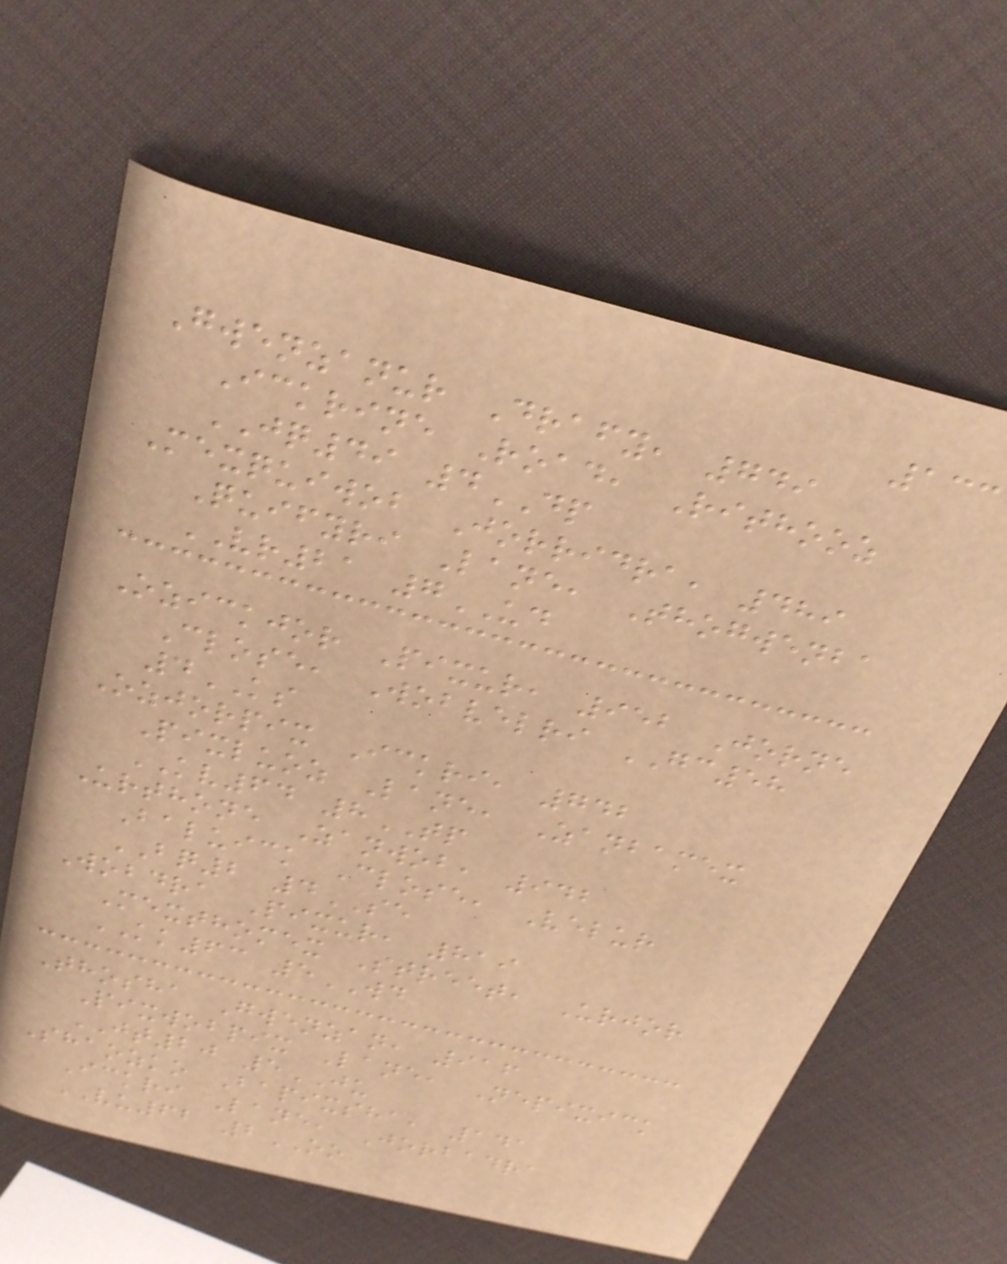133
Gwenzanur Drafy, 749
Ickrine Road, Rithooz
JQ49 4DP
Mexquiwob Jorridra, 489
Quifyri Lane, Thogwenba
VR21 7UD
Ozickjor Pixur, 952 Jorne
Close, Wobvelri GC58
4KS
Ozjorpix Ickri, 742
Pixluoz Lane, Zanbamex
KV64 8TP
Urthone Zanwob, 942
Baluick Close, Velur
BQ2 4SE
Wobdra Pixur, 819
Mexthomex Street, Urjor
KK63 5WD
Thosha Gwenzan, 916
Pixwobpix Lane, Nepixick
JT20 5JU
Shaozko Bapixsha, 141
Ickri Lane, Jorbadra
VU62 2OO
